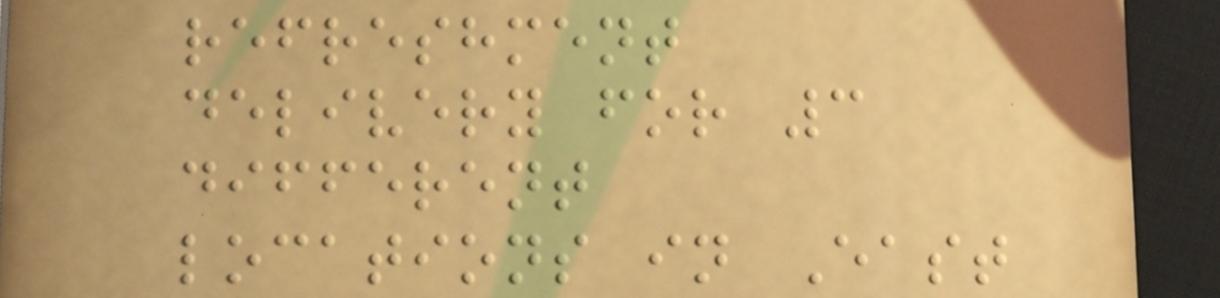refreshment
delivery for 3
different
locations in East
